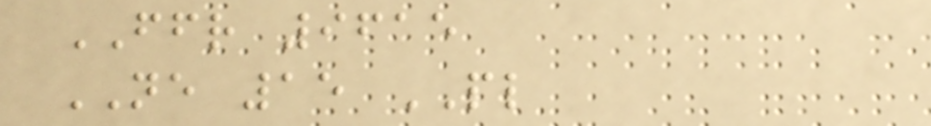FFR 9615
NE 15 PL
